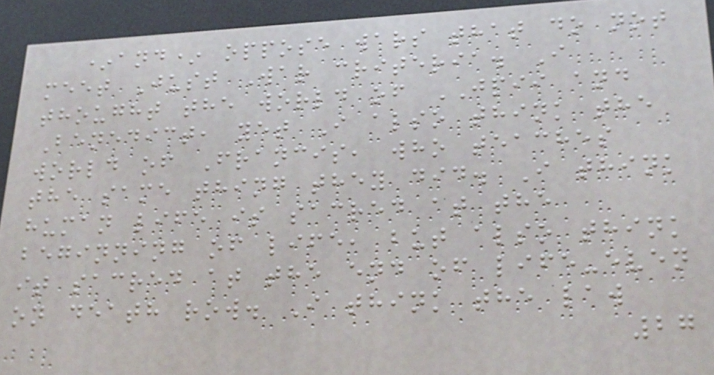*and* oppose wars that do not
meet Just War criteria. I
thought the world of JPII and
Benedict, yet I also think the
world of Francis, who teaches
the same thing they did. I think
human life is sacred at the
beginning of life, but also think
it sacred at the end of life-even
on death row. I think the law
27
